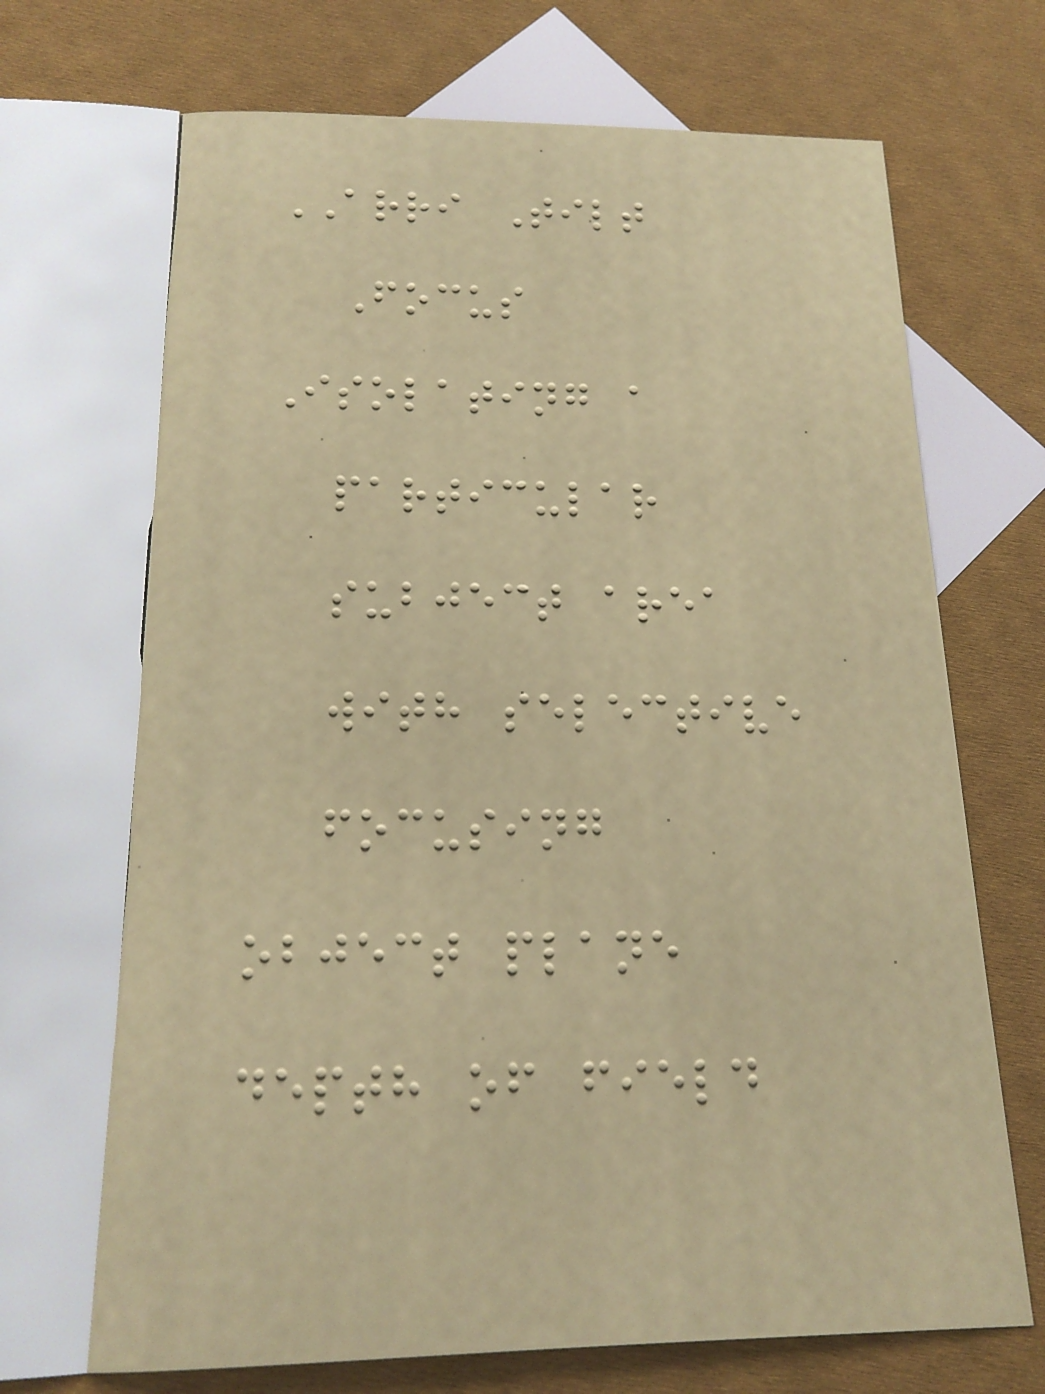ARRI Tilt
Focus
Isolating a
particular
subject area
with selective
focusing
object plane
depth of field
